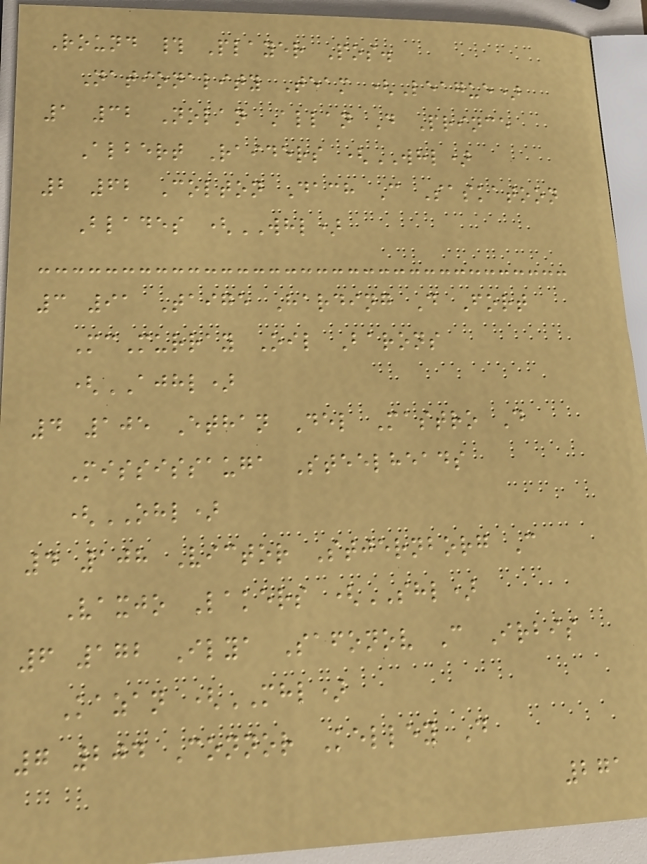Round # Player Pos.
Nationality Team (League)
1 32 Nolan Allan D Prince
Albert Raiders (WHL)
2 62 Colton Dach C Saskatoon
Blades (WHL)
3 91 Taige Harding D Fort
McMurray Oil Barons
(AJHL)
4 105 Ethan Del Mastro D
Mississauga Steelheads
(OHL)
4 108 Victor Stjernborg C
Vaxjo Lakers (SHL)
6 172 Ilya Safonov C Irbis
Kazan (MHL)
7 204 Connor Kelley D
271
